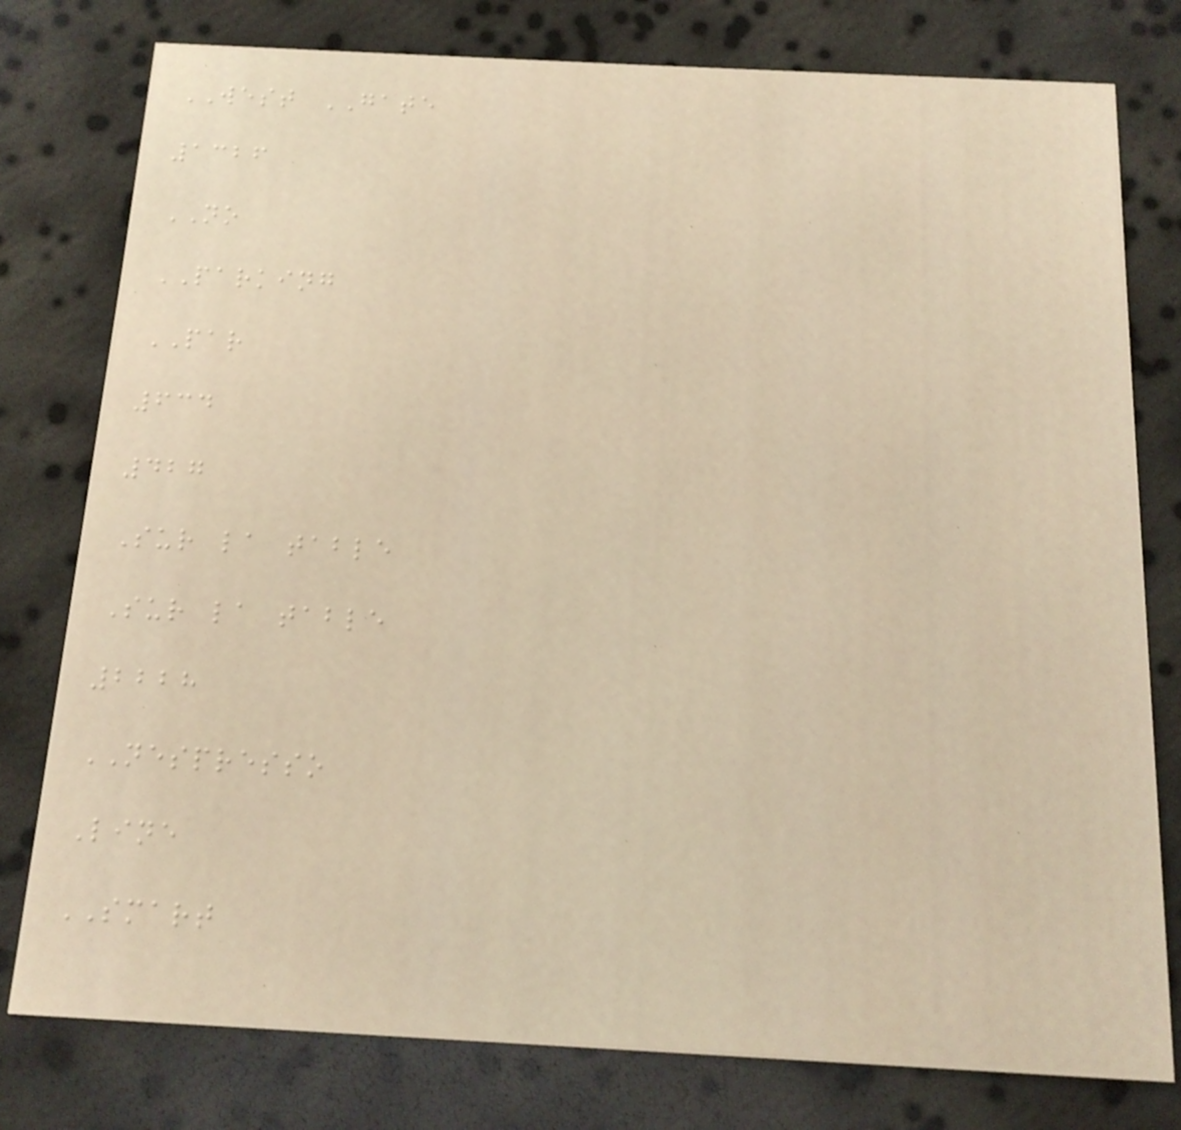WEST GATE
1326
NO
PARKING
PAR
634
427
Sur la table
Sur la table
2228
NESPRESSO
Line
SMART
